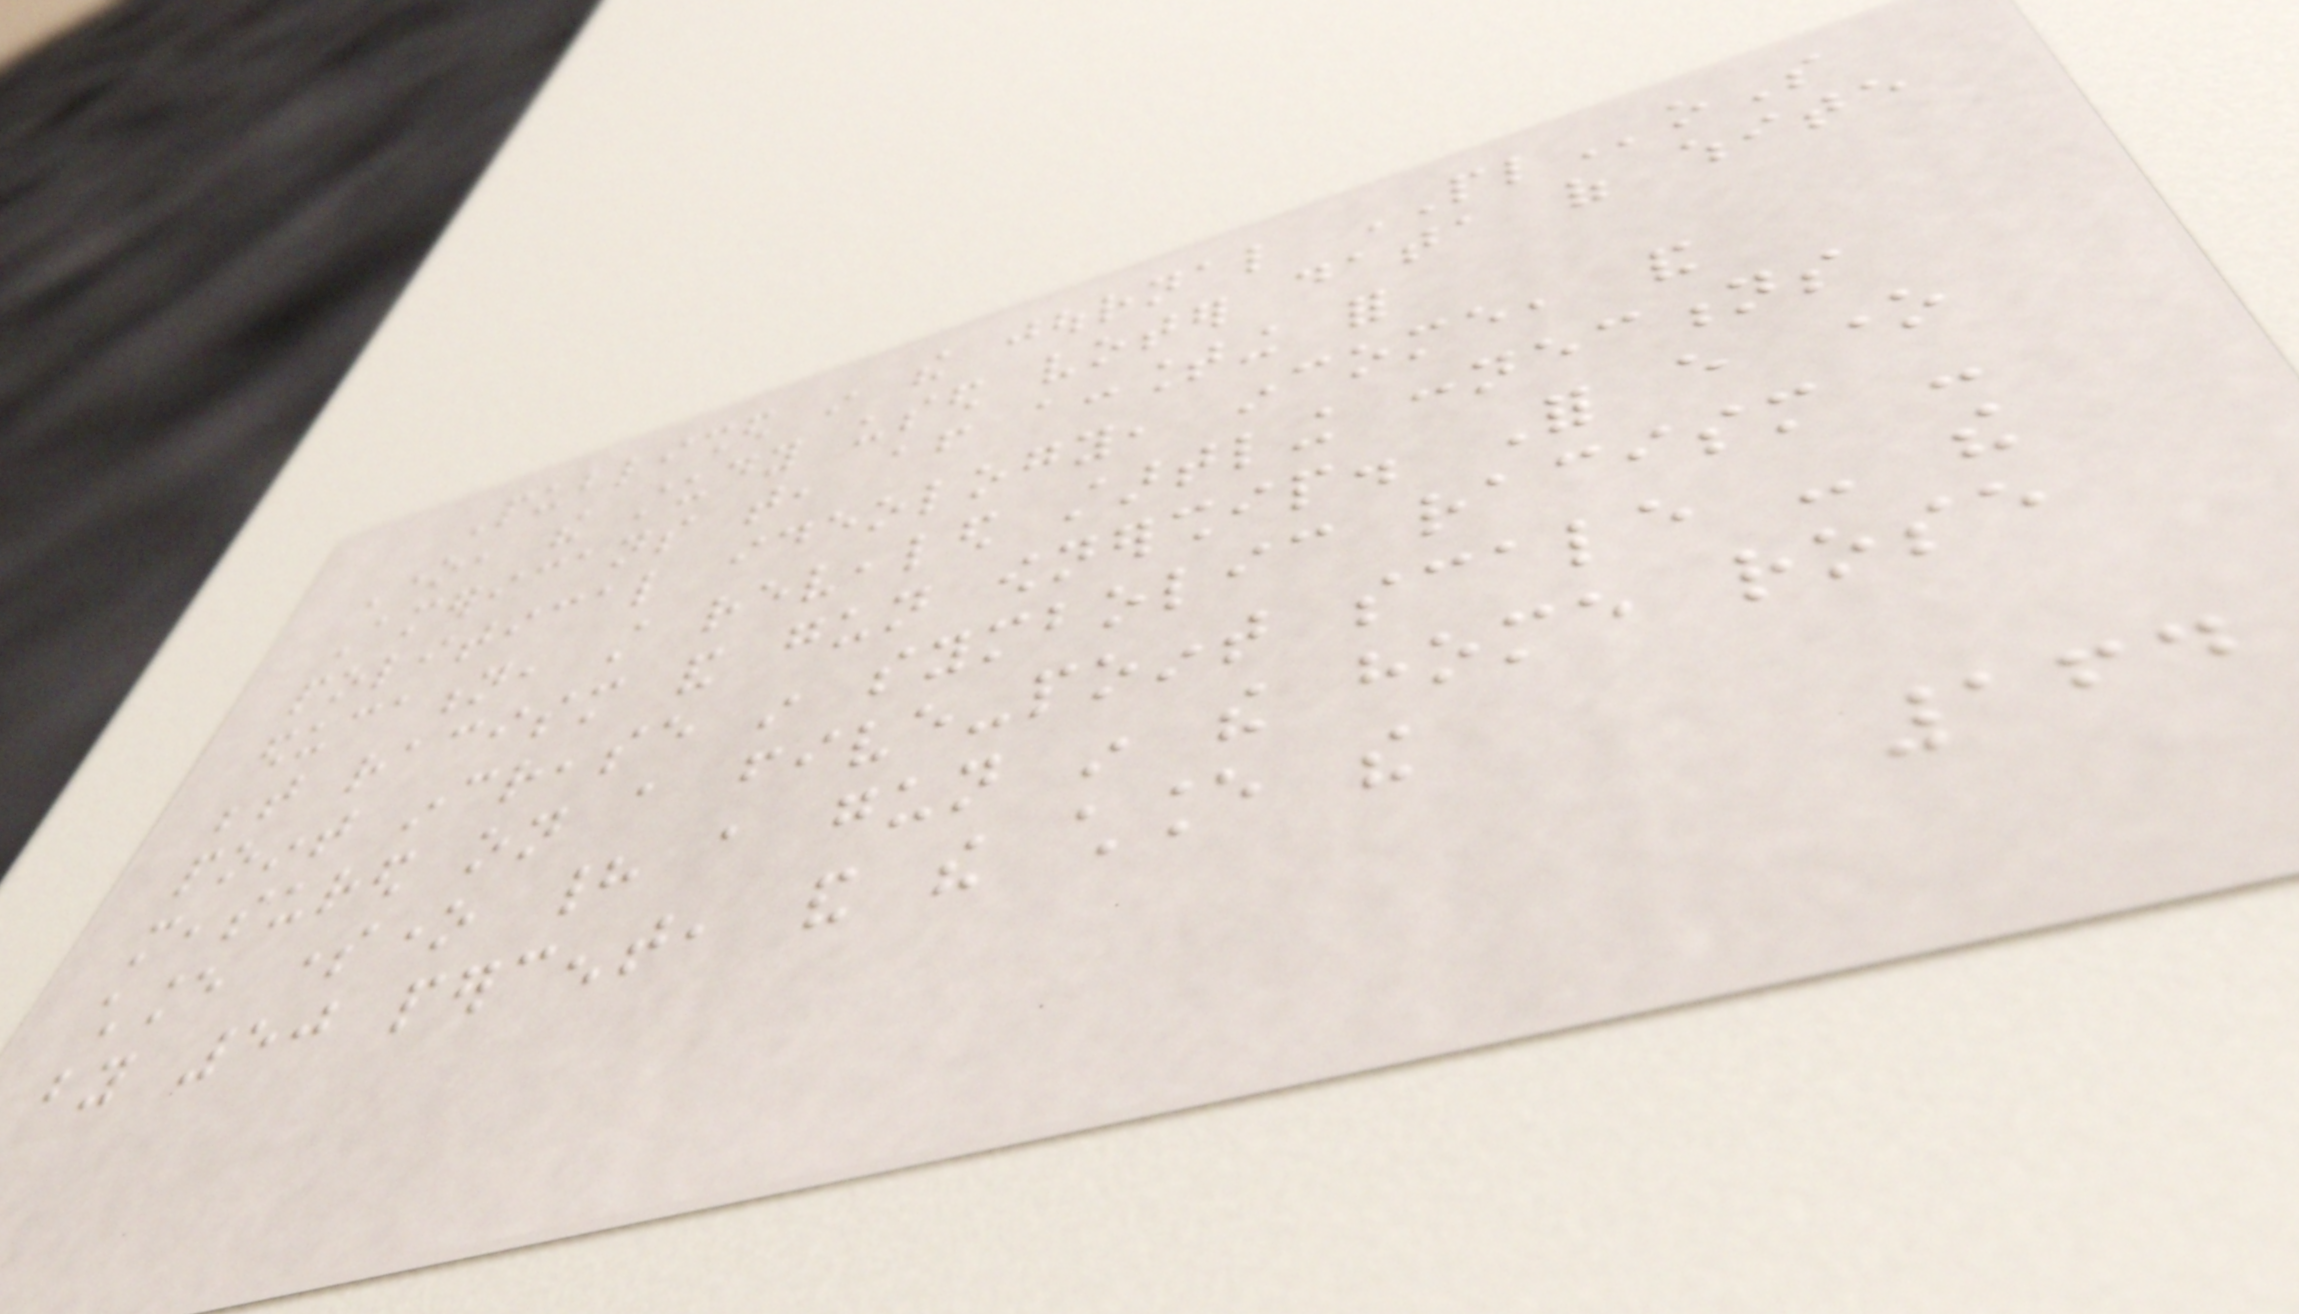Published in the journal PLoS
One, the study used voter data of white
Americans that, after accounting for
political ideology, income, and
education, still revealed startling connections
between racism and gun ownership. For every one
point increase in symbolic racism -
measured on a five-point scale - the
chance someone had a gun in the home rose
by 50 percent, and the chance the
164
